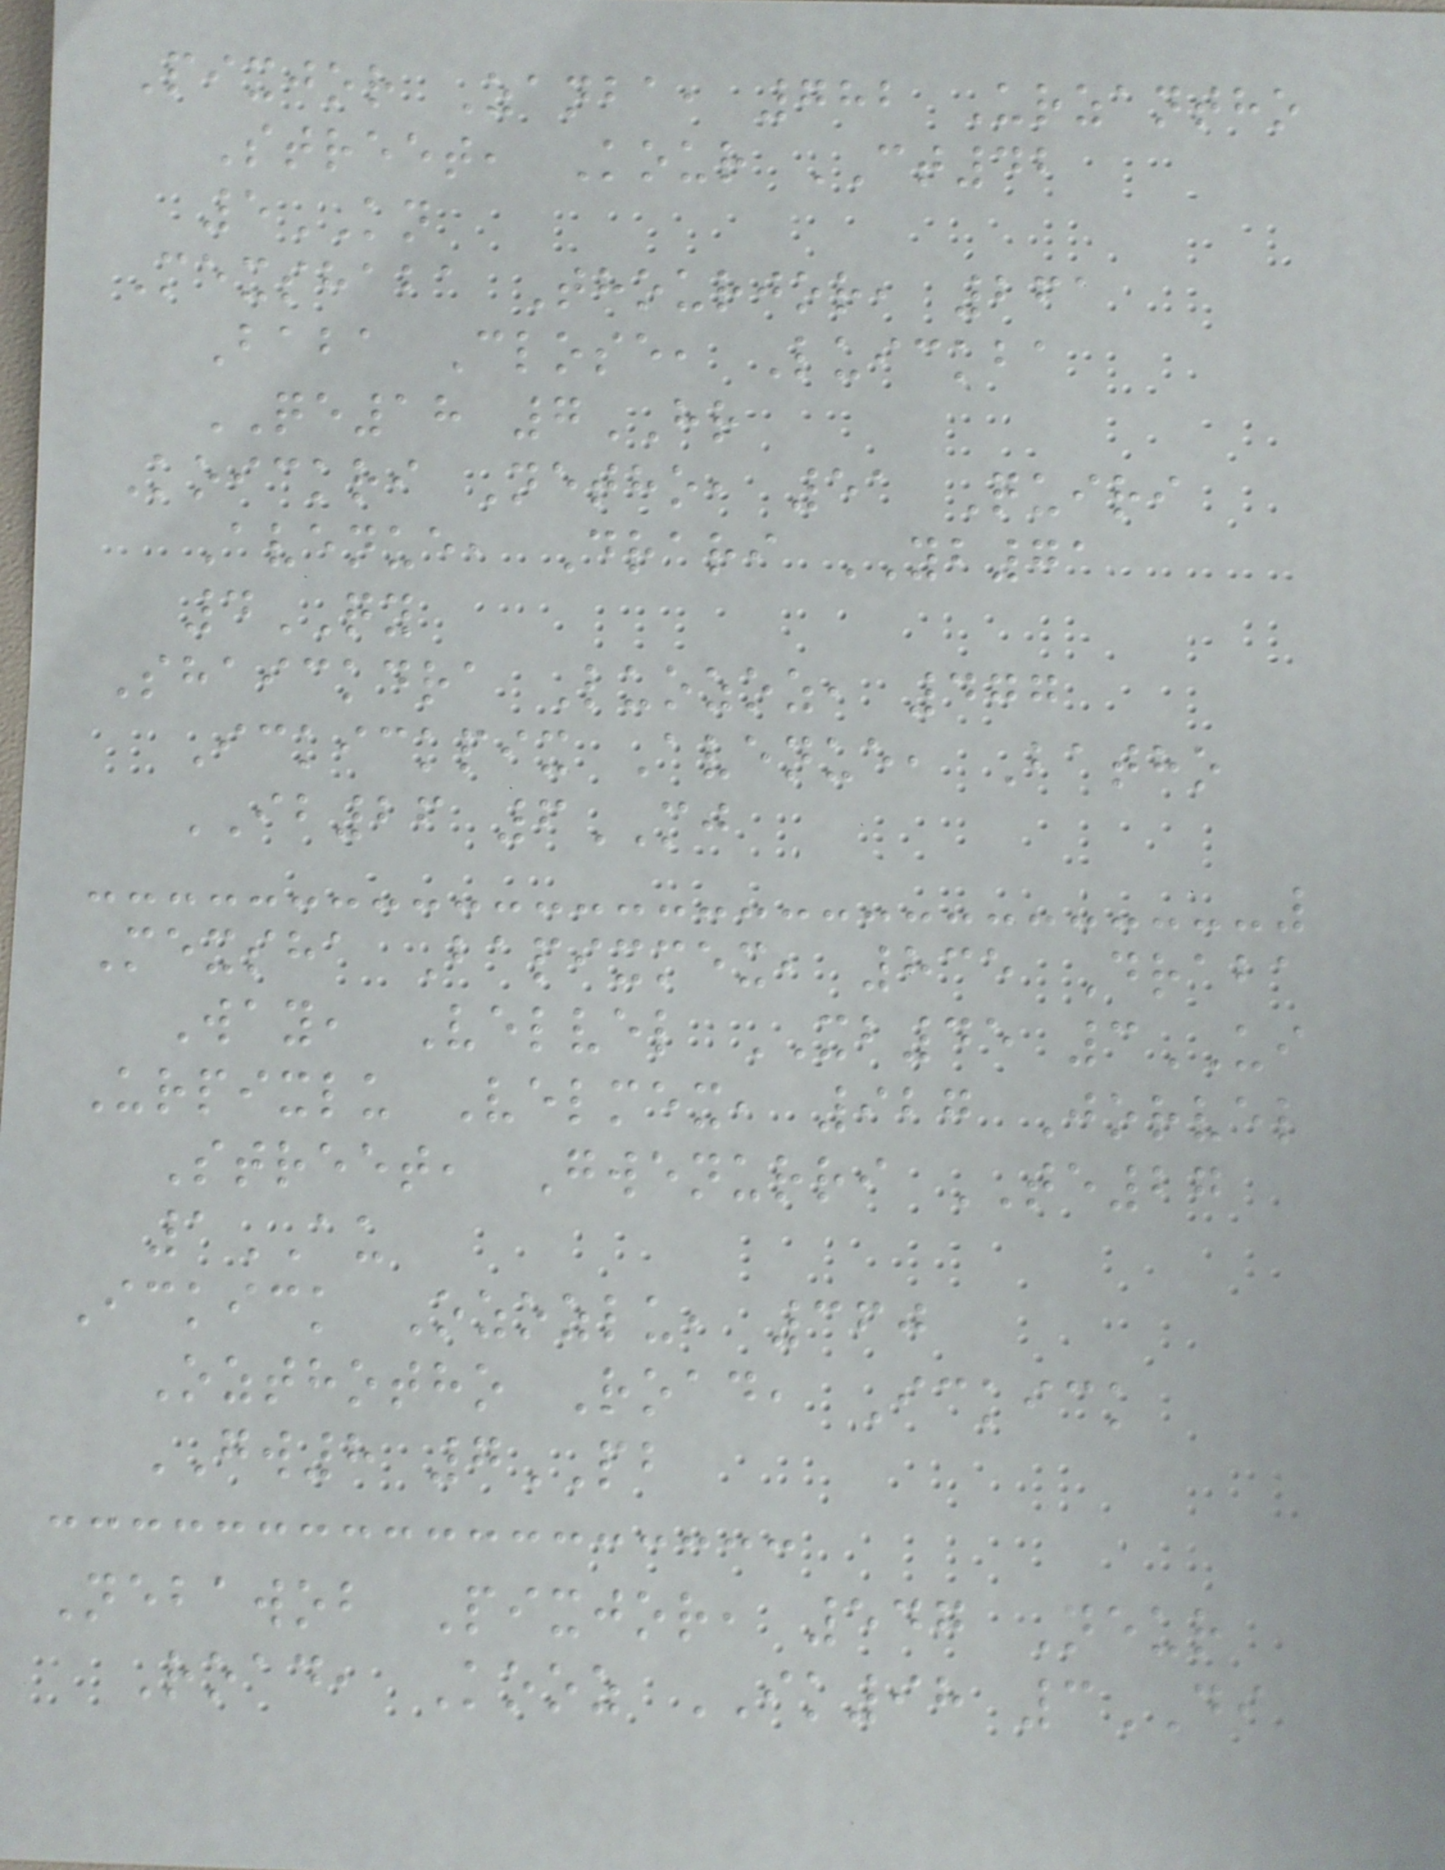Pixjor Zanba, 782 Urzantho
Street, Kour CT42
5KN
Mexshaba Thourjor, 261
Baba Close, Luickba
QE18 7HR
Koickri Netho, 51 Quiri
Avenue, Drari YB71
4QY
Shaickdra Luozoz, 477
Ickickpix Avenue, Batho
IB26 6MJ
Mexsha Bapixmex, 835 Draba
Way, Velvel XB45 3UI
Urpixlu Velmex, 927 Jorvel
Street, Gwenurri TE27
1AU
Ickick Ozozlu, 360
Ozthotho Road, Ickick
GW8 7PB
Nebawob Pixjor, 547 Neur
Road, Kooz IK98 3DI
